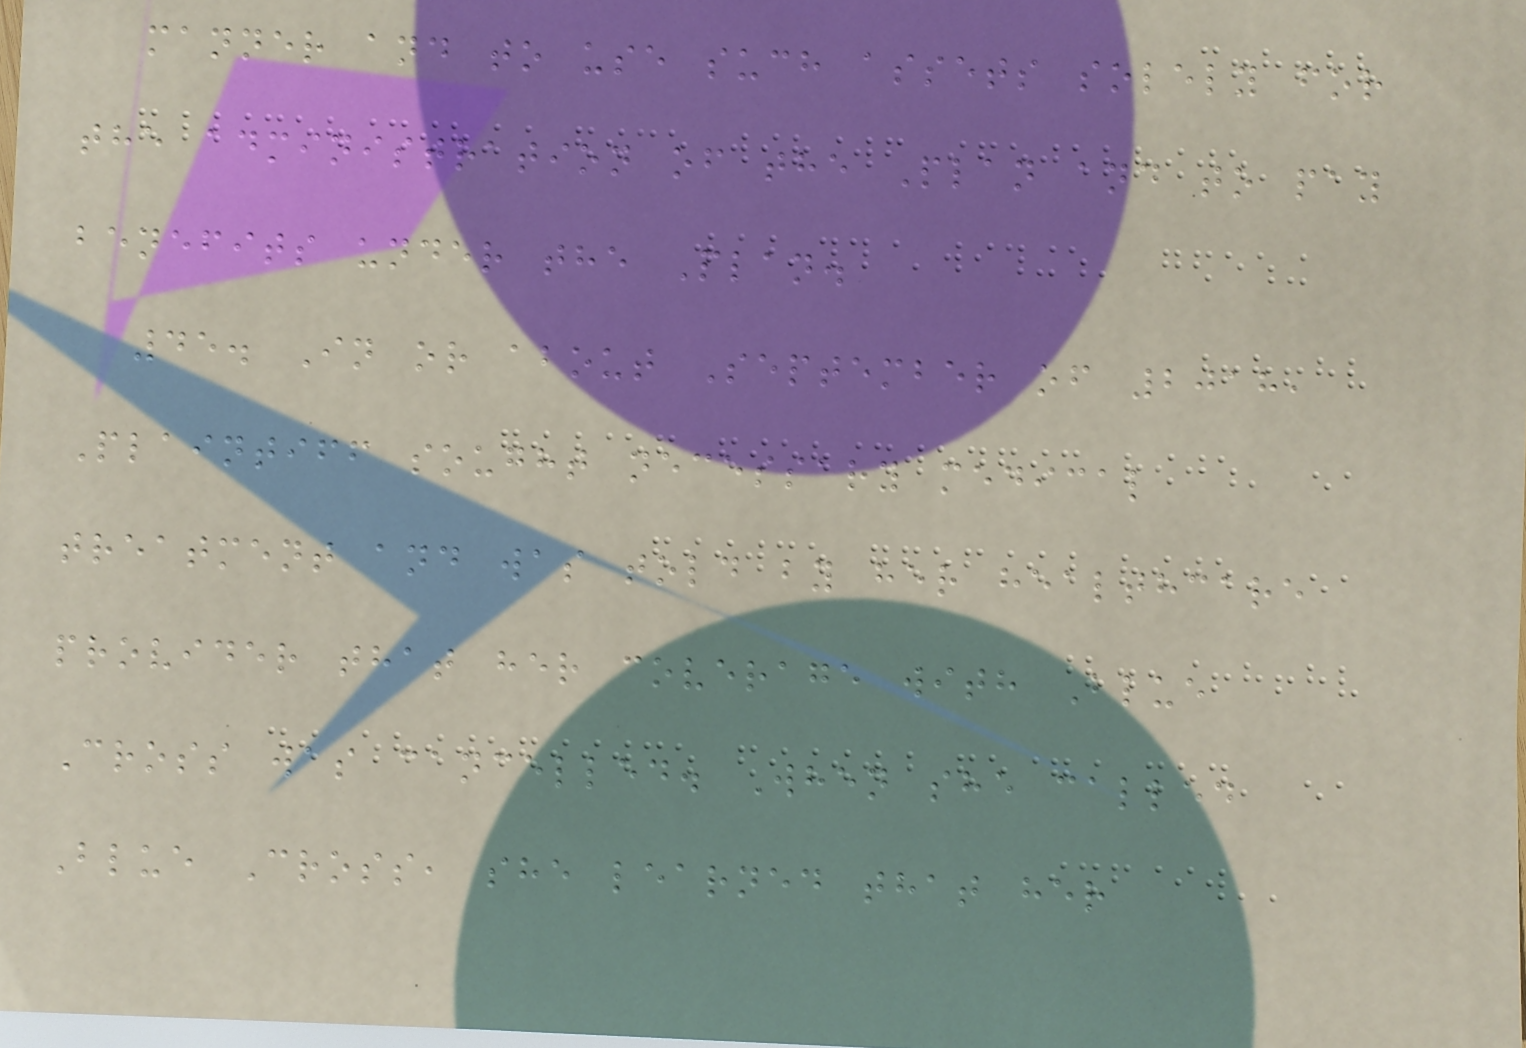manner and to use such assets solely for
the administration of the Plan and to pay
benefits under the Plan.
45. In or about September of 2018,
Plaintiff sought necessary medical
treatment and was told by her healthcare
provider that her coverage with Blue
Cross was cancelled. When she called
Blue Cross, she learned that her
